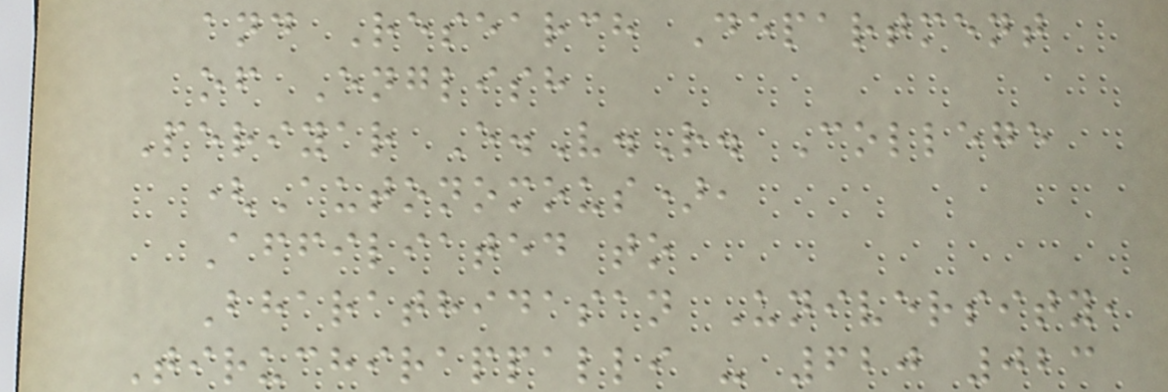and Research Department
of English
Periyar E.V.R. College
(Autonomous),
Affiliated to
Bharathidasan University,
Tiruchirappalli - 620 023
